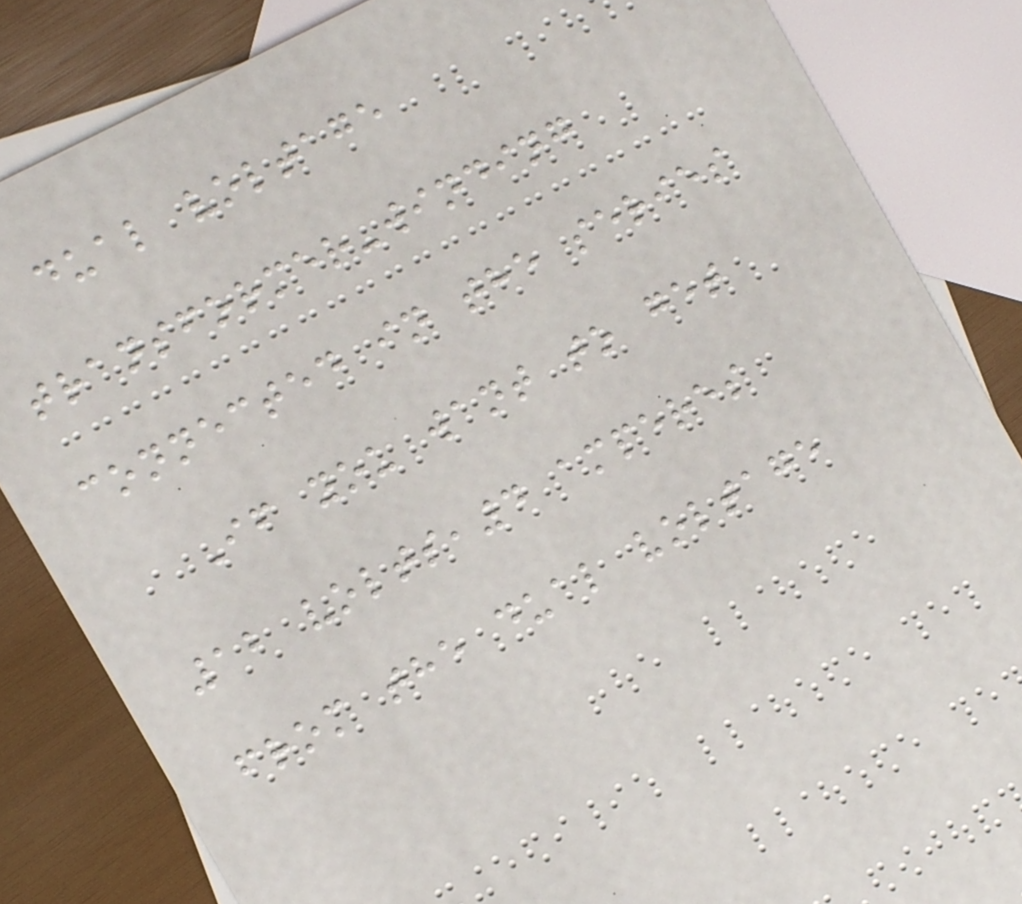dual voltage
transformer-winding
connected in the series
If you want to get
12 volts,4 amperes
from the dual voltage
